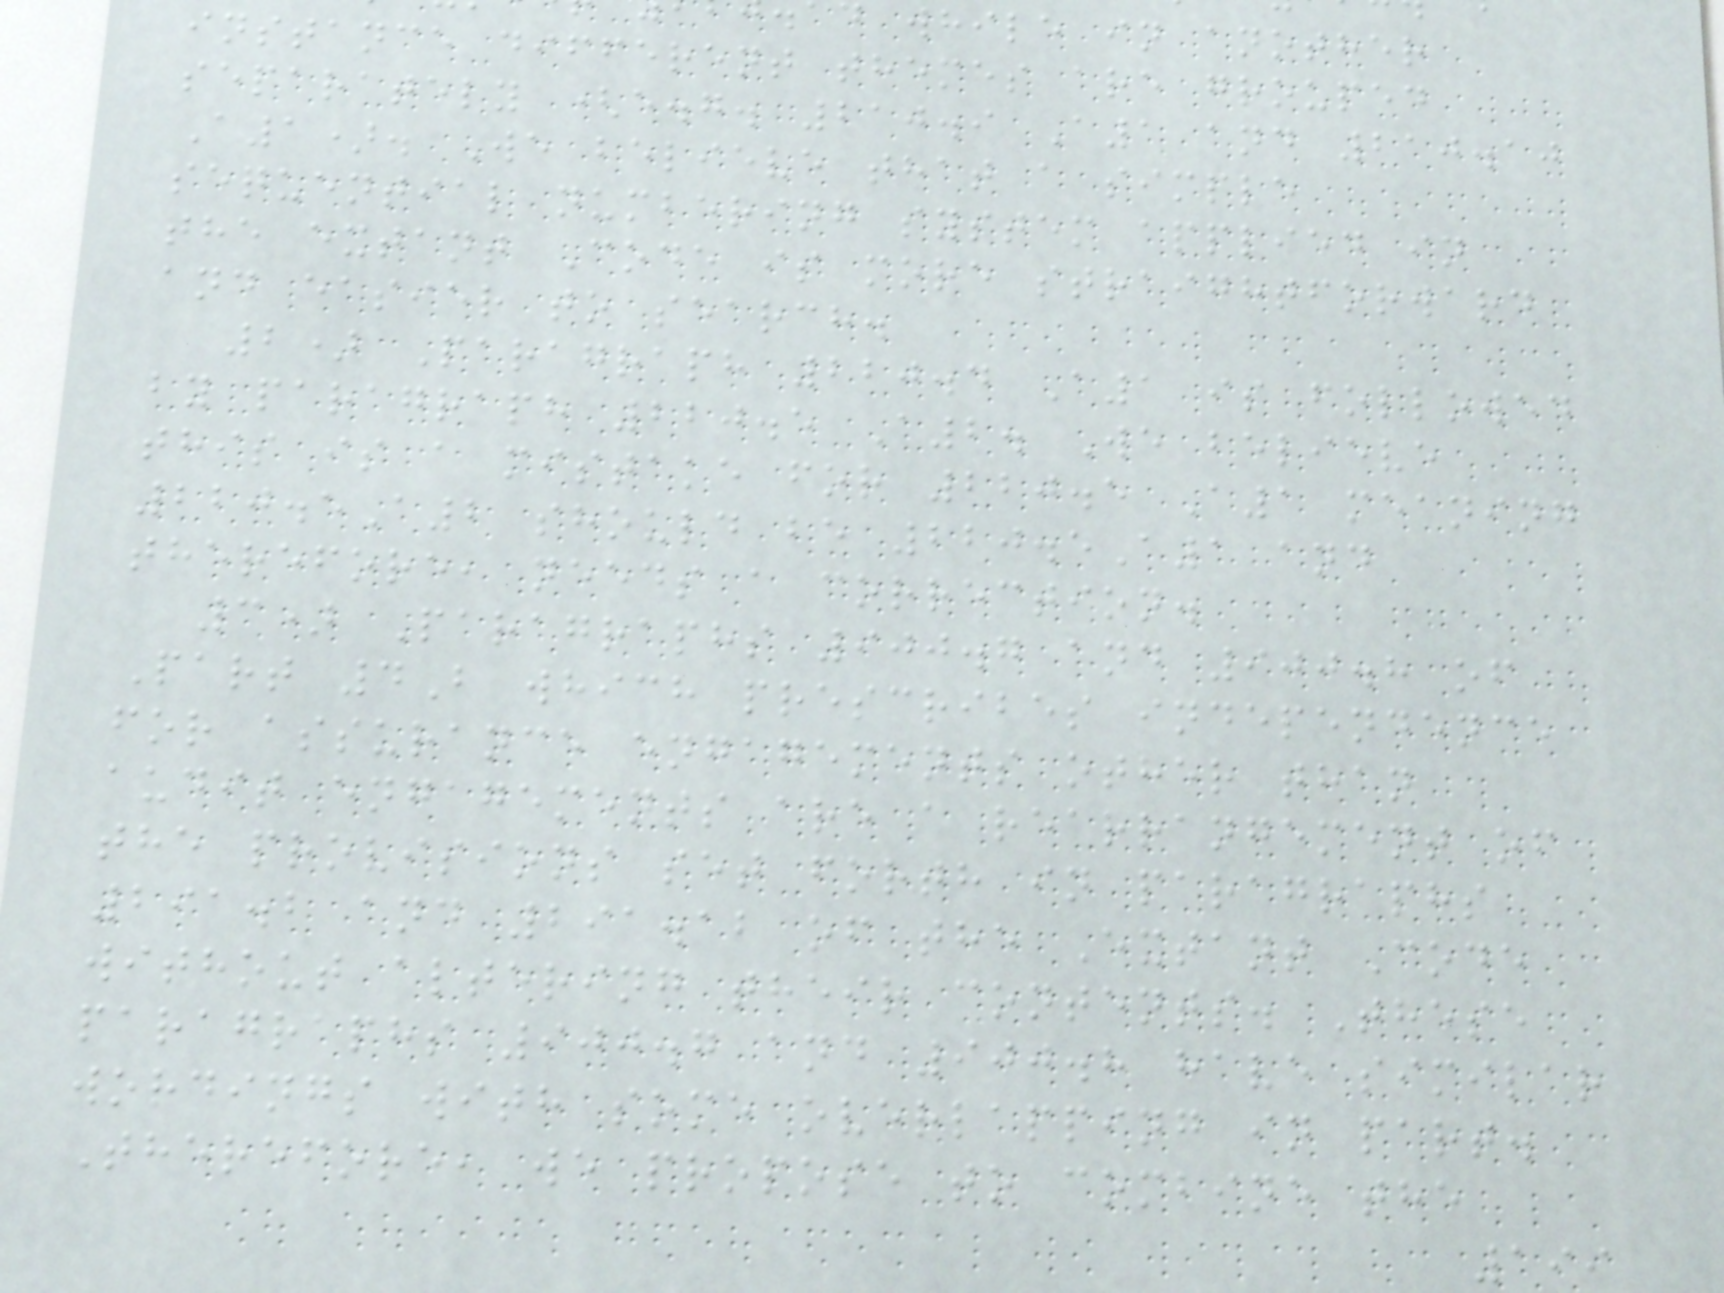d while in another
instance different themes are grouped
separately (e.g. 210.9 A1 and 210.10
A1). We believe that a simple
sequential numbering system applied in
the extant Code is more straightforward
and easier to search.
2) Paragraph 220.4 A1 is followed
by paragraph 220.5 A2. We believe
this is a mistake for 220.5 A1 meaning
220.5A2 should be 220.5A1 and
therefore, needs a correction.
3) Paragraphs 900.7 and 900.8 of
Part 4B which prescribes independence
for assurance engagements other than
audit engagements are a rearrangement of
the provisions set forth in paragraphs
291.2 and 291.12 of the Extant Code
without altering their contents. These
paragraphs 900.7 and 900.8 have similar
wordings with some overlapping in part.
Therefore, we propose to combine the
199
